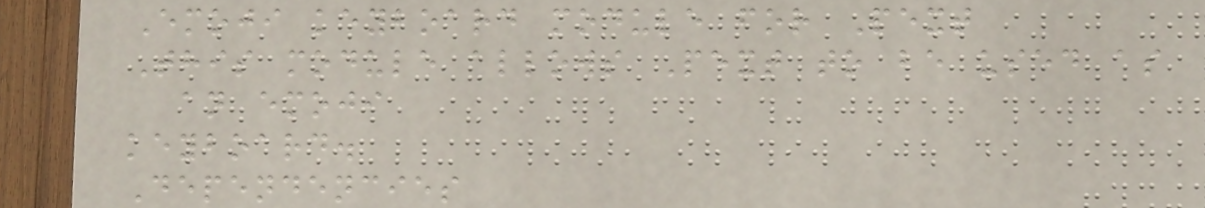Emoji keyboard module for Pext
This module allows Pext to be used as
an emoji
keyboard.
Dependencies
